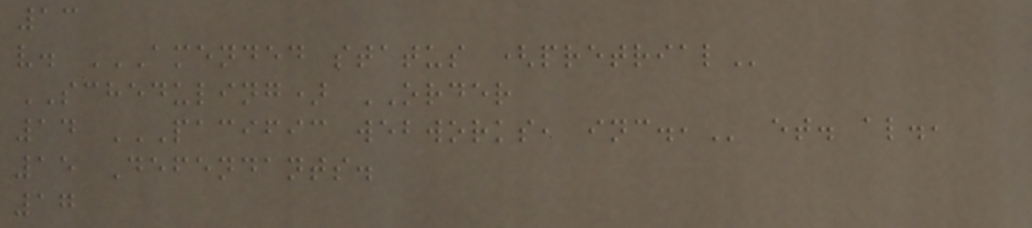13
v. AMENDED STATUS (PRETRIAL
SCHEDULING) ORDER
14 PACIFIC WEBWORKS, INC., et. al.,
15 Defendants.
17
